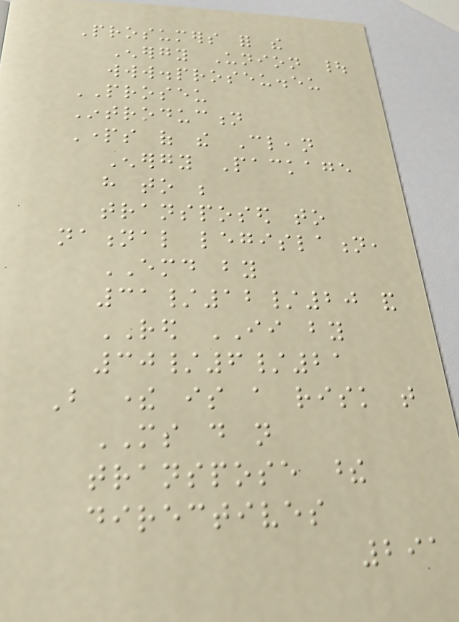Prosumers for the
Energy Union |
www.proseu.eu
PROSEU
Introduction
Parts of the Clean
Energy Package
have to be
transposed to
national legislation,
EMD by
31/12/20 and
RED II by
30/6/21
But there is a risk that
MS do not
transpose these
directives
291
